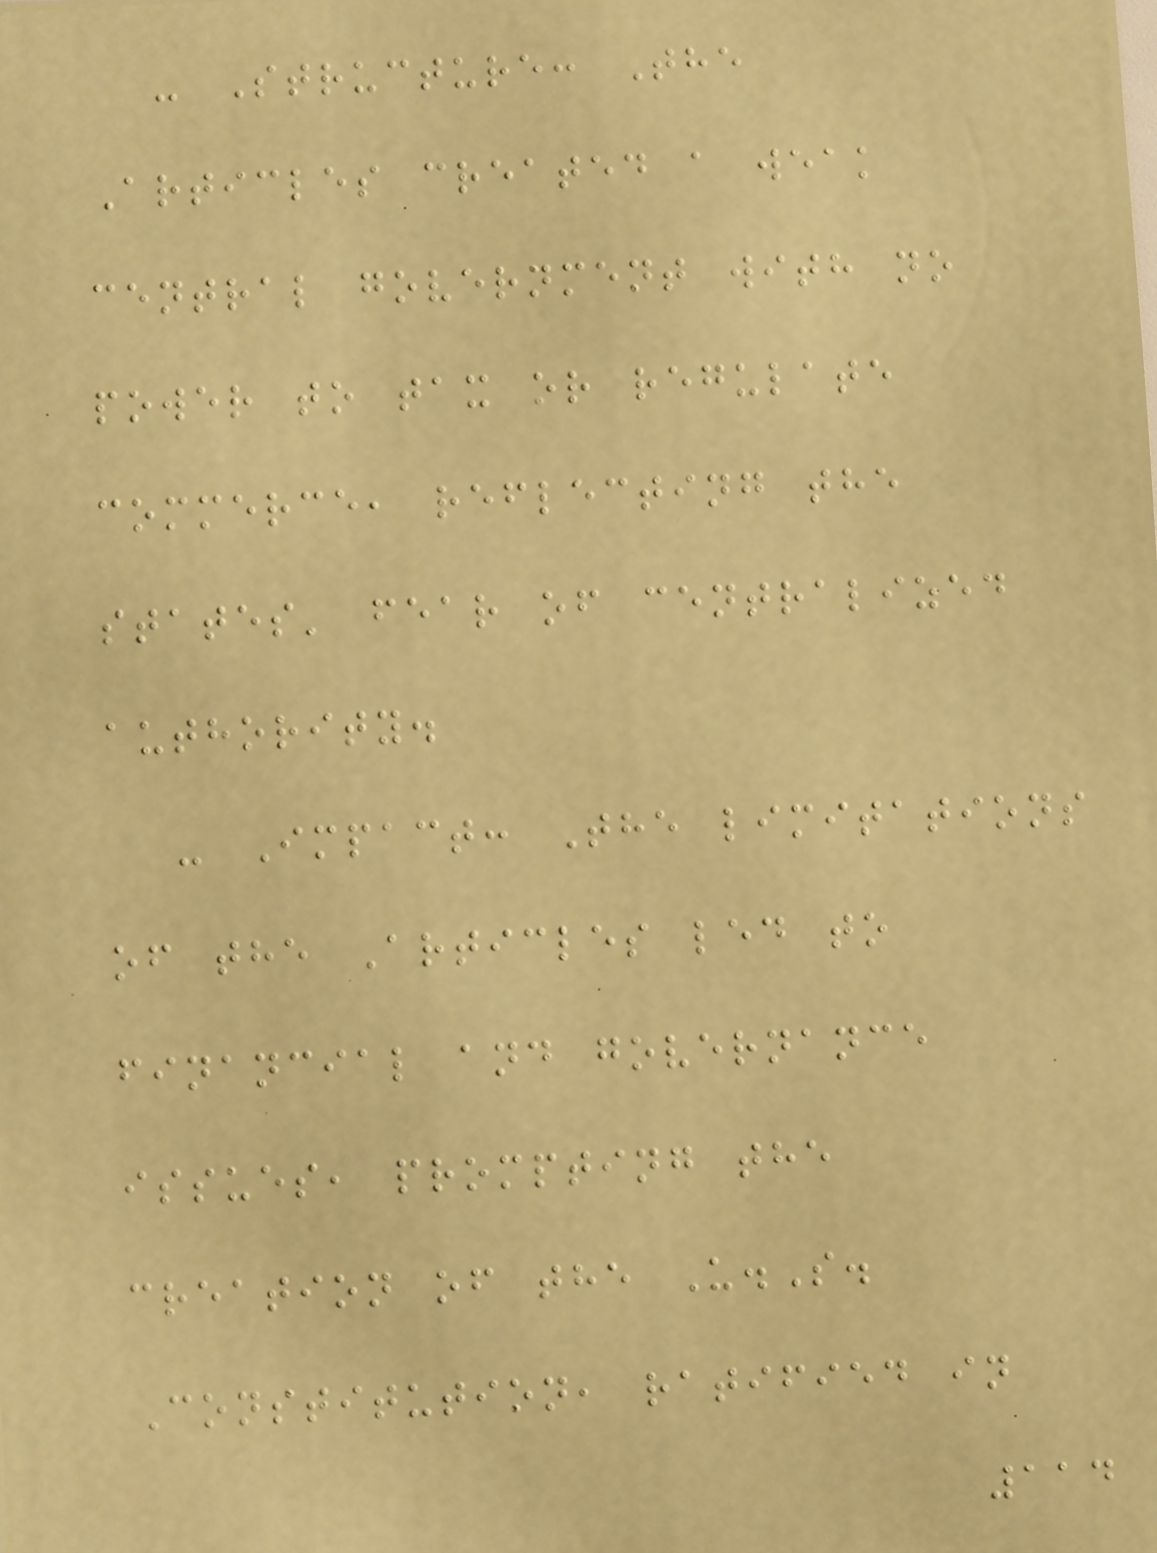- Structure: The
Articles created a weak
central government with no
power to tax or regulate
commerce, reflecting the
states' fear of centralized
authority.
- Impact: The limitations
of the Articles led to
financial and governance
issues, prompting the
creation of the U.S.
Constitution, ratified in
114
